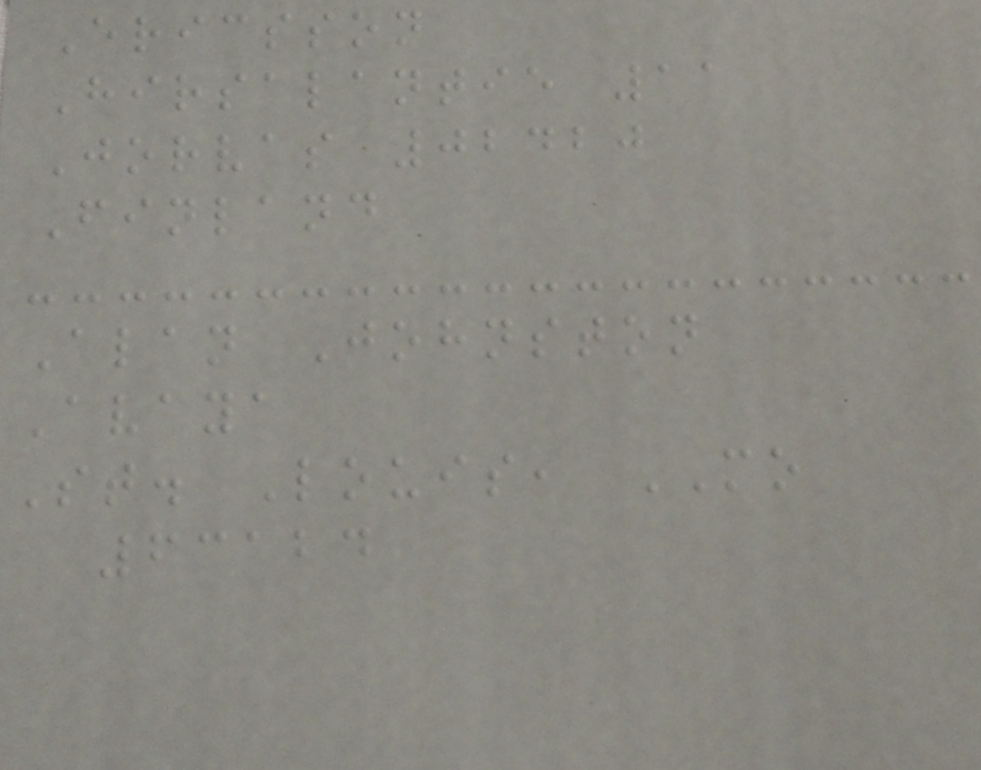Ericsson
Hirsalantie 11
Jorvas 02420
Finland
Alan Johnston
Avaya
St. Louis, MO
63124
